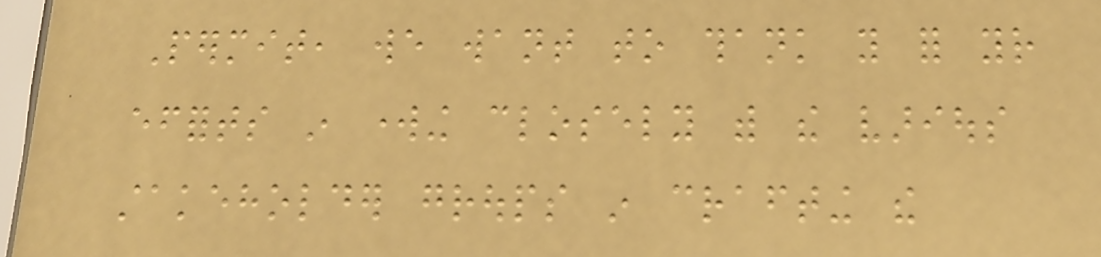Permit, we want to thank you for your
efforts in working closely with the various
stakeholder groups in crafting the
